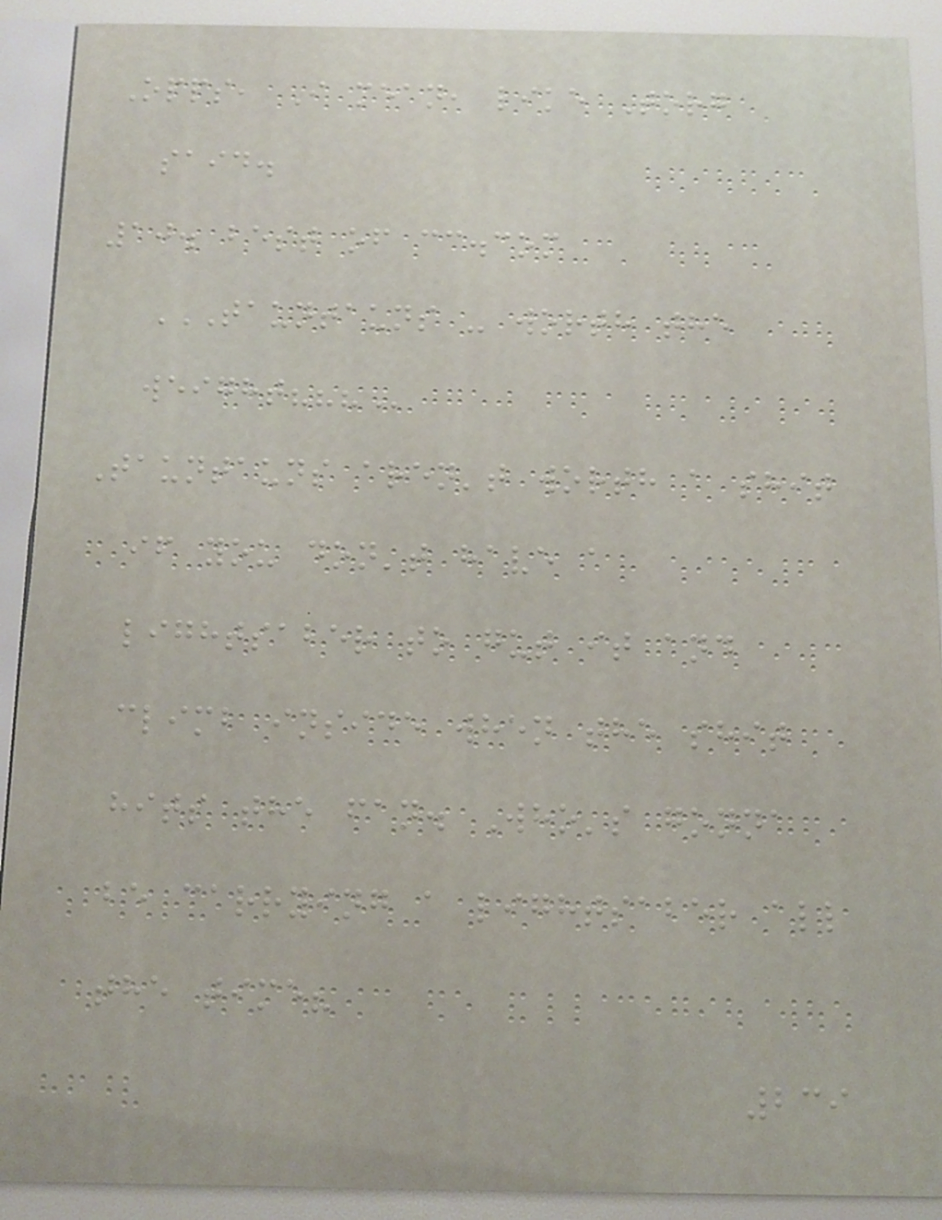Opps, I mean, like Torg
said.
10. best of cc.com
TAUNTAUNS - WORTH THE
WEIGHT???
Tauntauns aren't worth a shit
if you don't have a
lightsaber to gut it and
climb inside when the shit
hits the fan. Who's gonna
be carrying a lightsaber all
the time?
239
